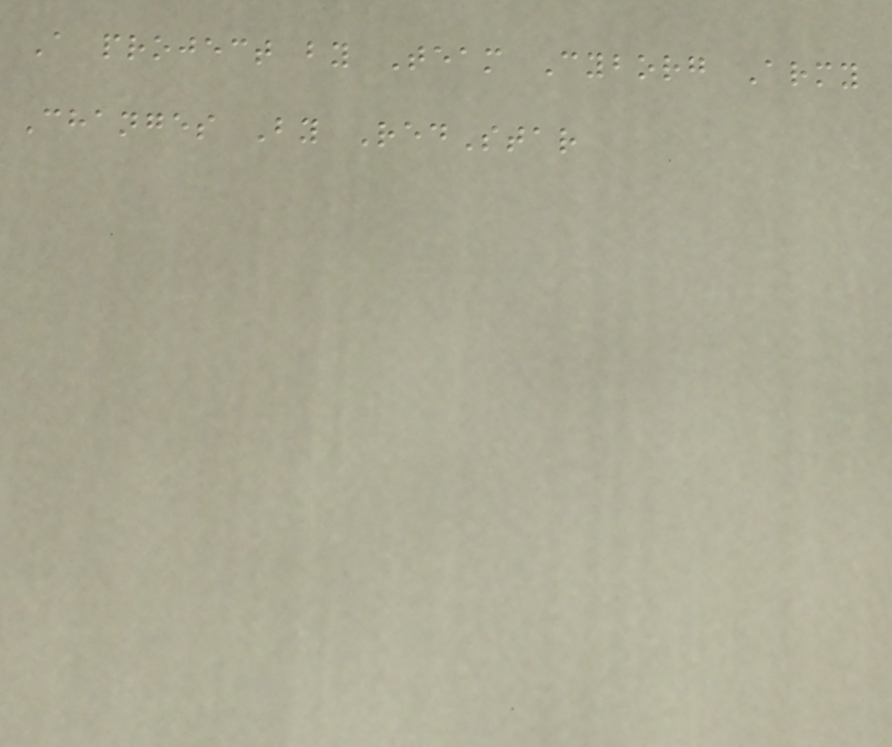A project by Team Cyborg Army
Changes By RedStar
